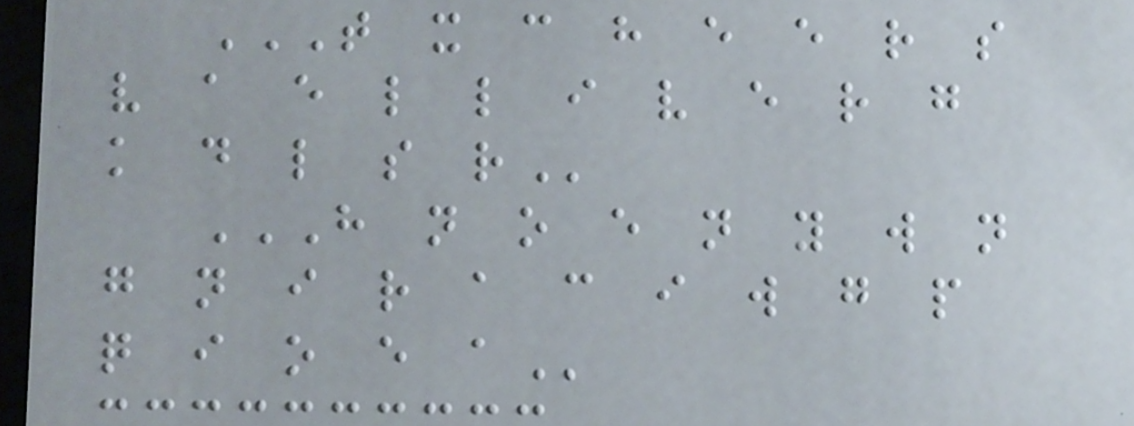T X C H E E R S
V A E L L I V E R G
K D L S R
H N O E N Y W N
G N I R A C I W G P
Q I O E A
